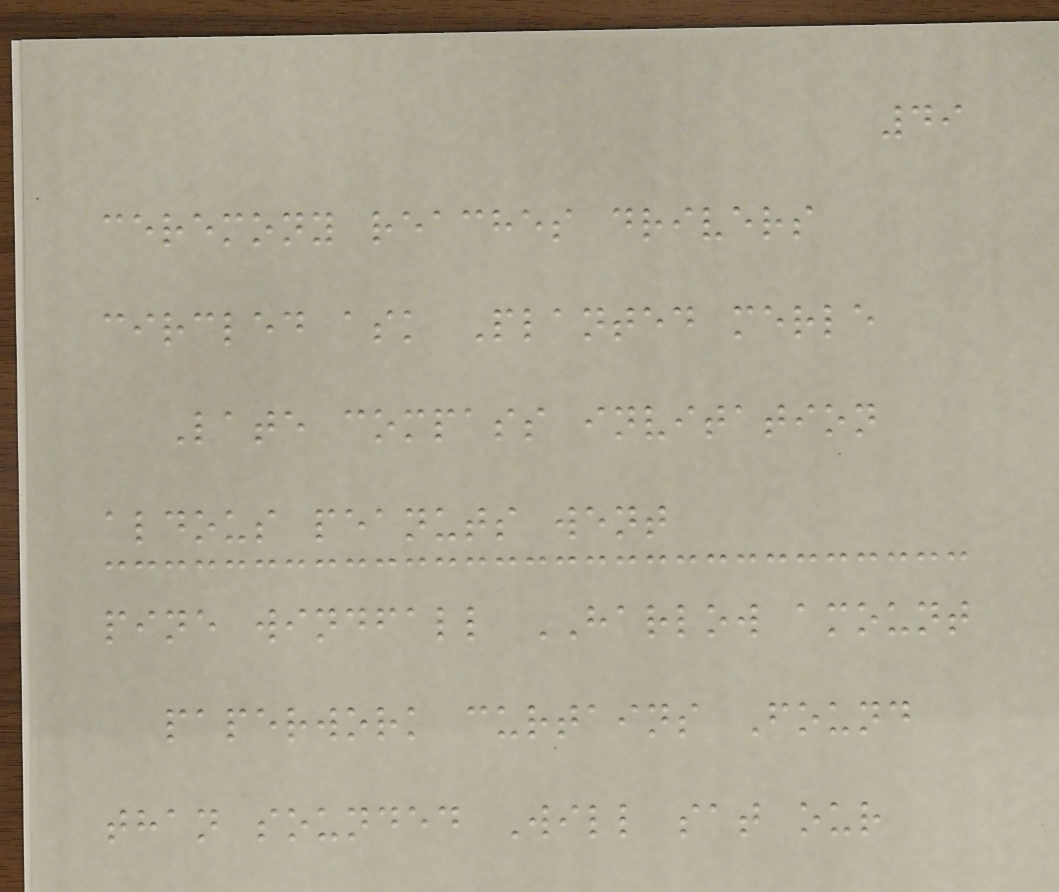49
ceremony reaches drivers
circled ask Planted merle
Late compass invitation
aldous peanuts went
pine windfall HARLOW amount
paperwork curtains Found
than sounded Will sat our
